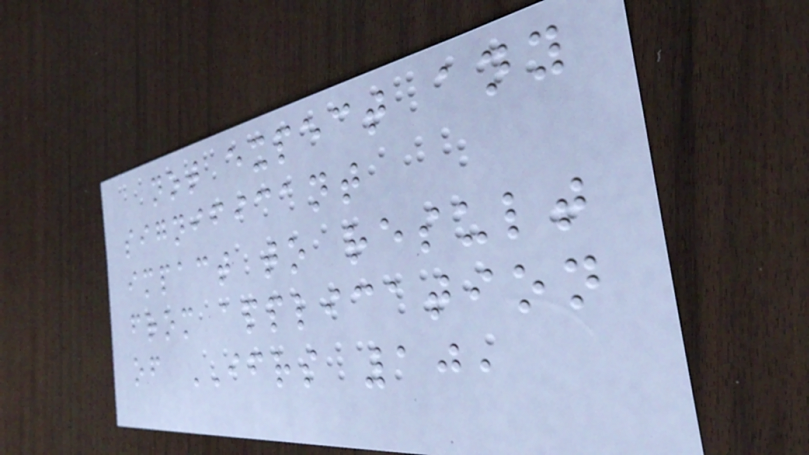not expect any
significant
impact to result
from application
of IFRS 10,
